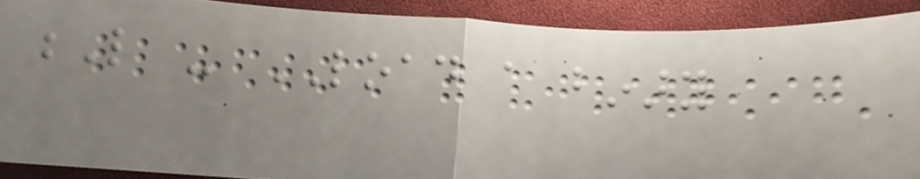L - LOAD a binary
